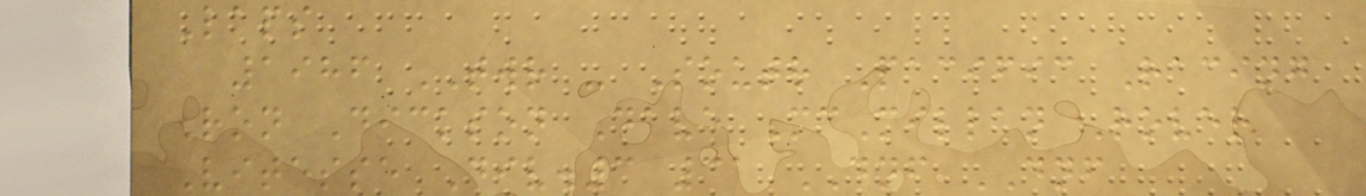Laps
1986 TWR - South Pacific Racing
Ron Dickson Dave McMillan Rover
Vitesse Div.3 31 DNF DNF
